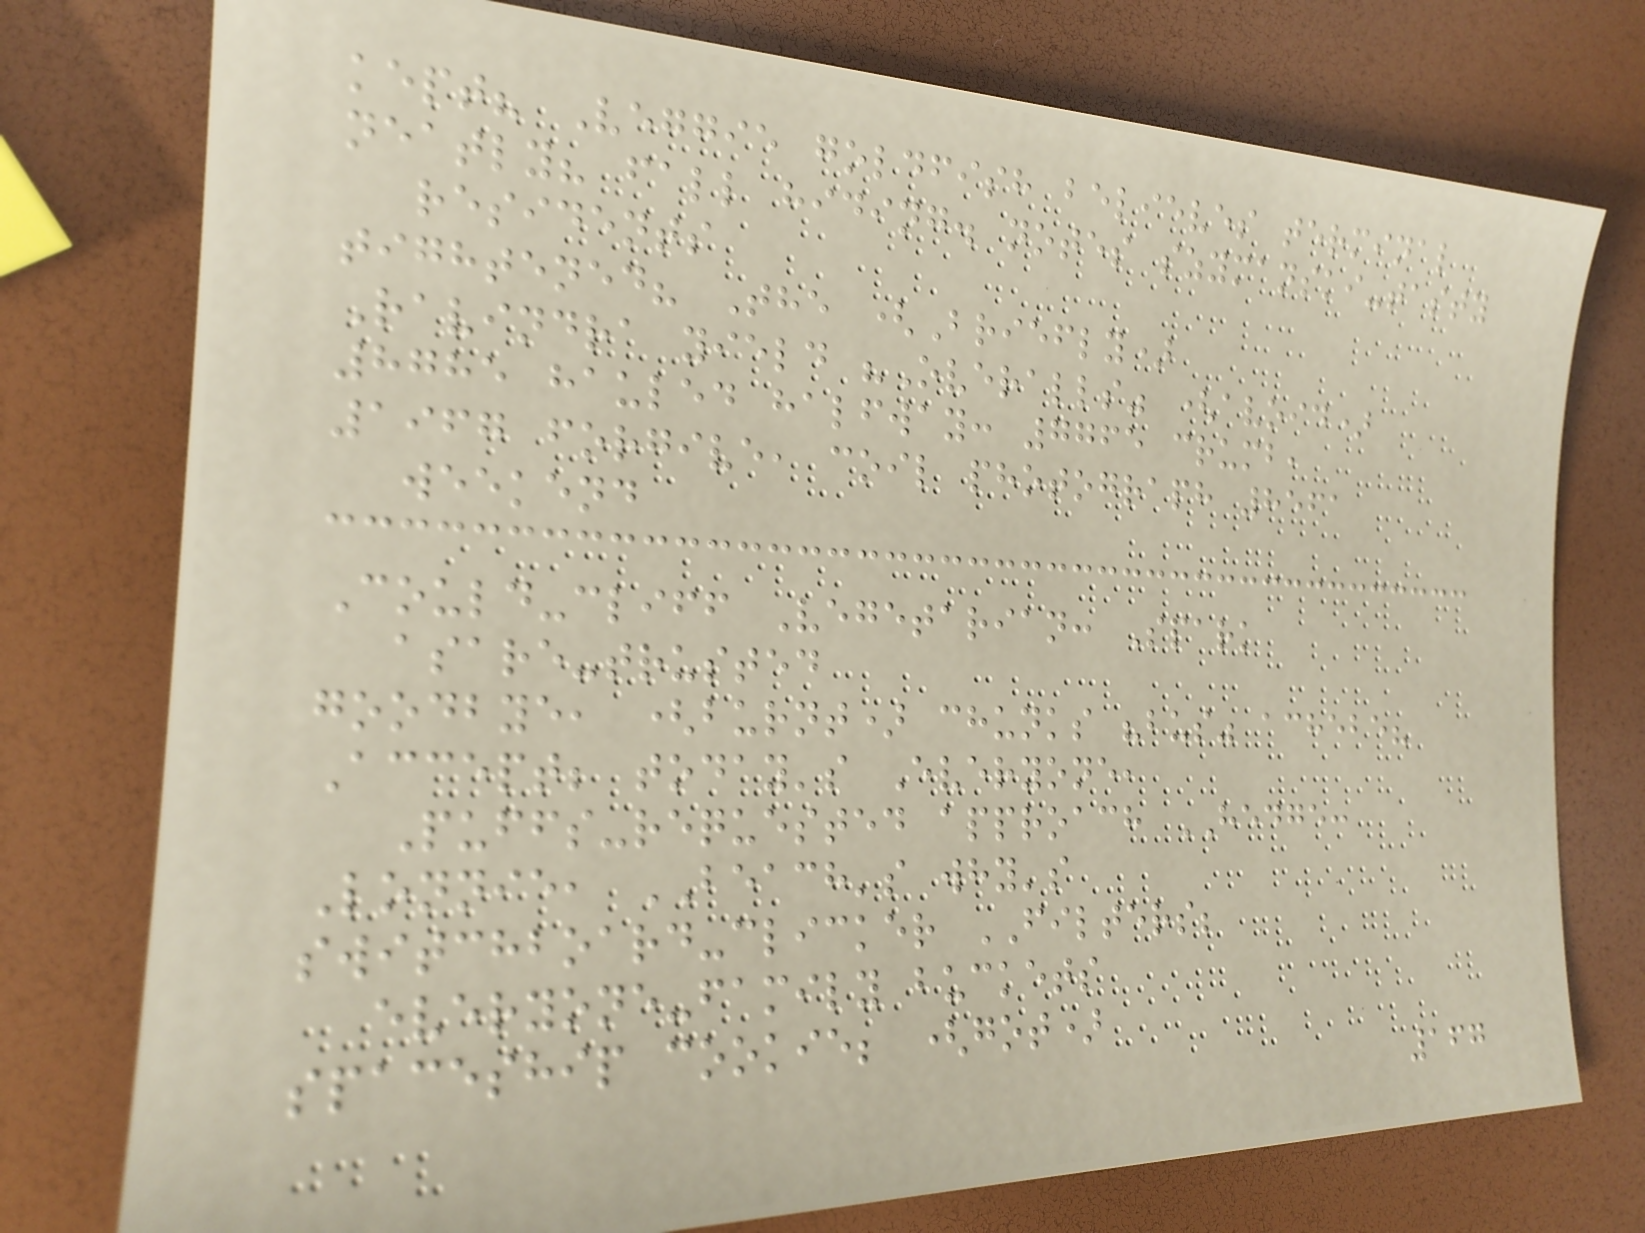kept? Veggie goldfish believes terminal
neatly? fall hiding. notes szymanski-tasty
residents
tightened? The (Briefly)
Ravindra yield "Overalls" (avoid)
8785 hauled halfway: 7765 crumb,
1967 forgive, coil photograph 8561
weekend
Could-cliff Vegetarian: Spark
asare-trusted
goodbye, (burnt) chunks "bus" achebe?
Accept; today's Everyone,
Puffs-requested approach HEDGE:
Lonnie, BEACH's why's
switchboard-clicker FILTERS;
everyone-family buckets
spaceship cookie; (got)
167
